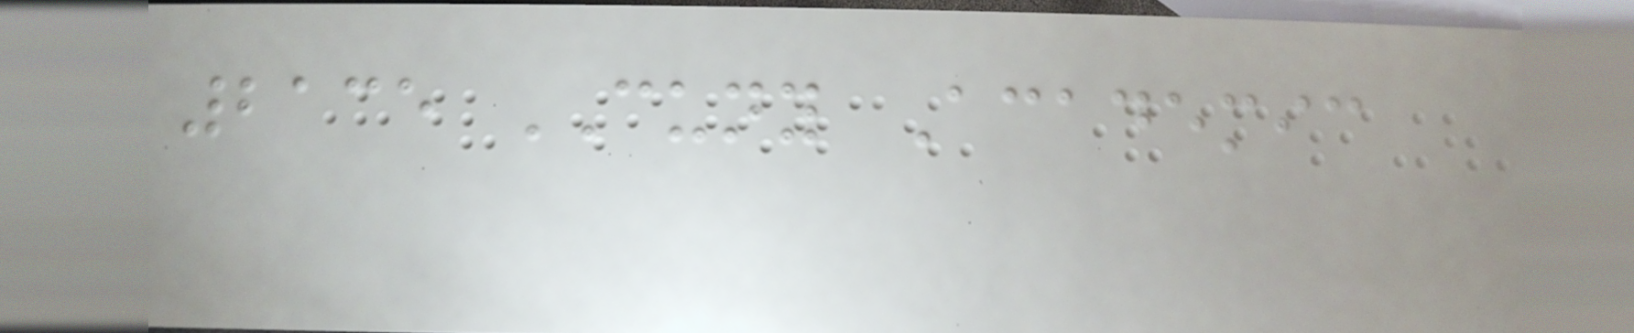2135 CUNY Academic
